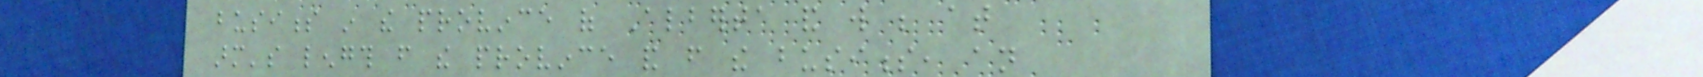business in the province of Alberta and will be at
arm's length from the province and from the business, an
